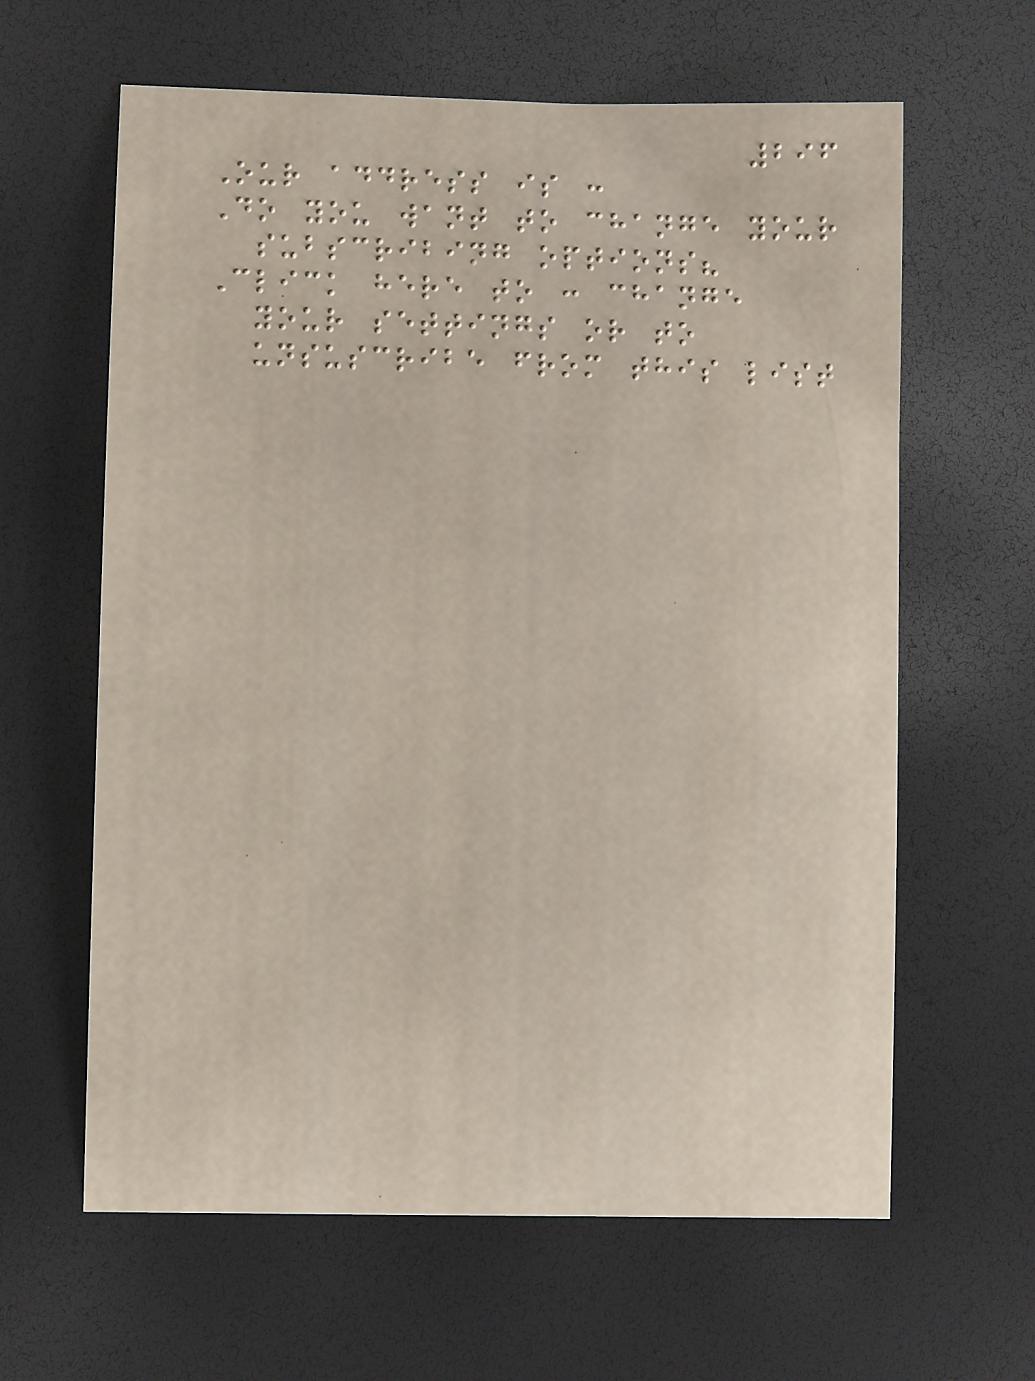296
Our address is :
Do you want to change your
subscribing options?
Click here to : change
your settings or to
unsuscribe from this list
